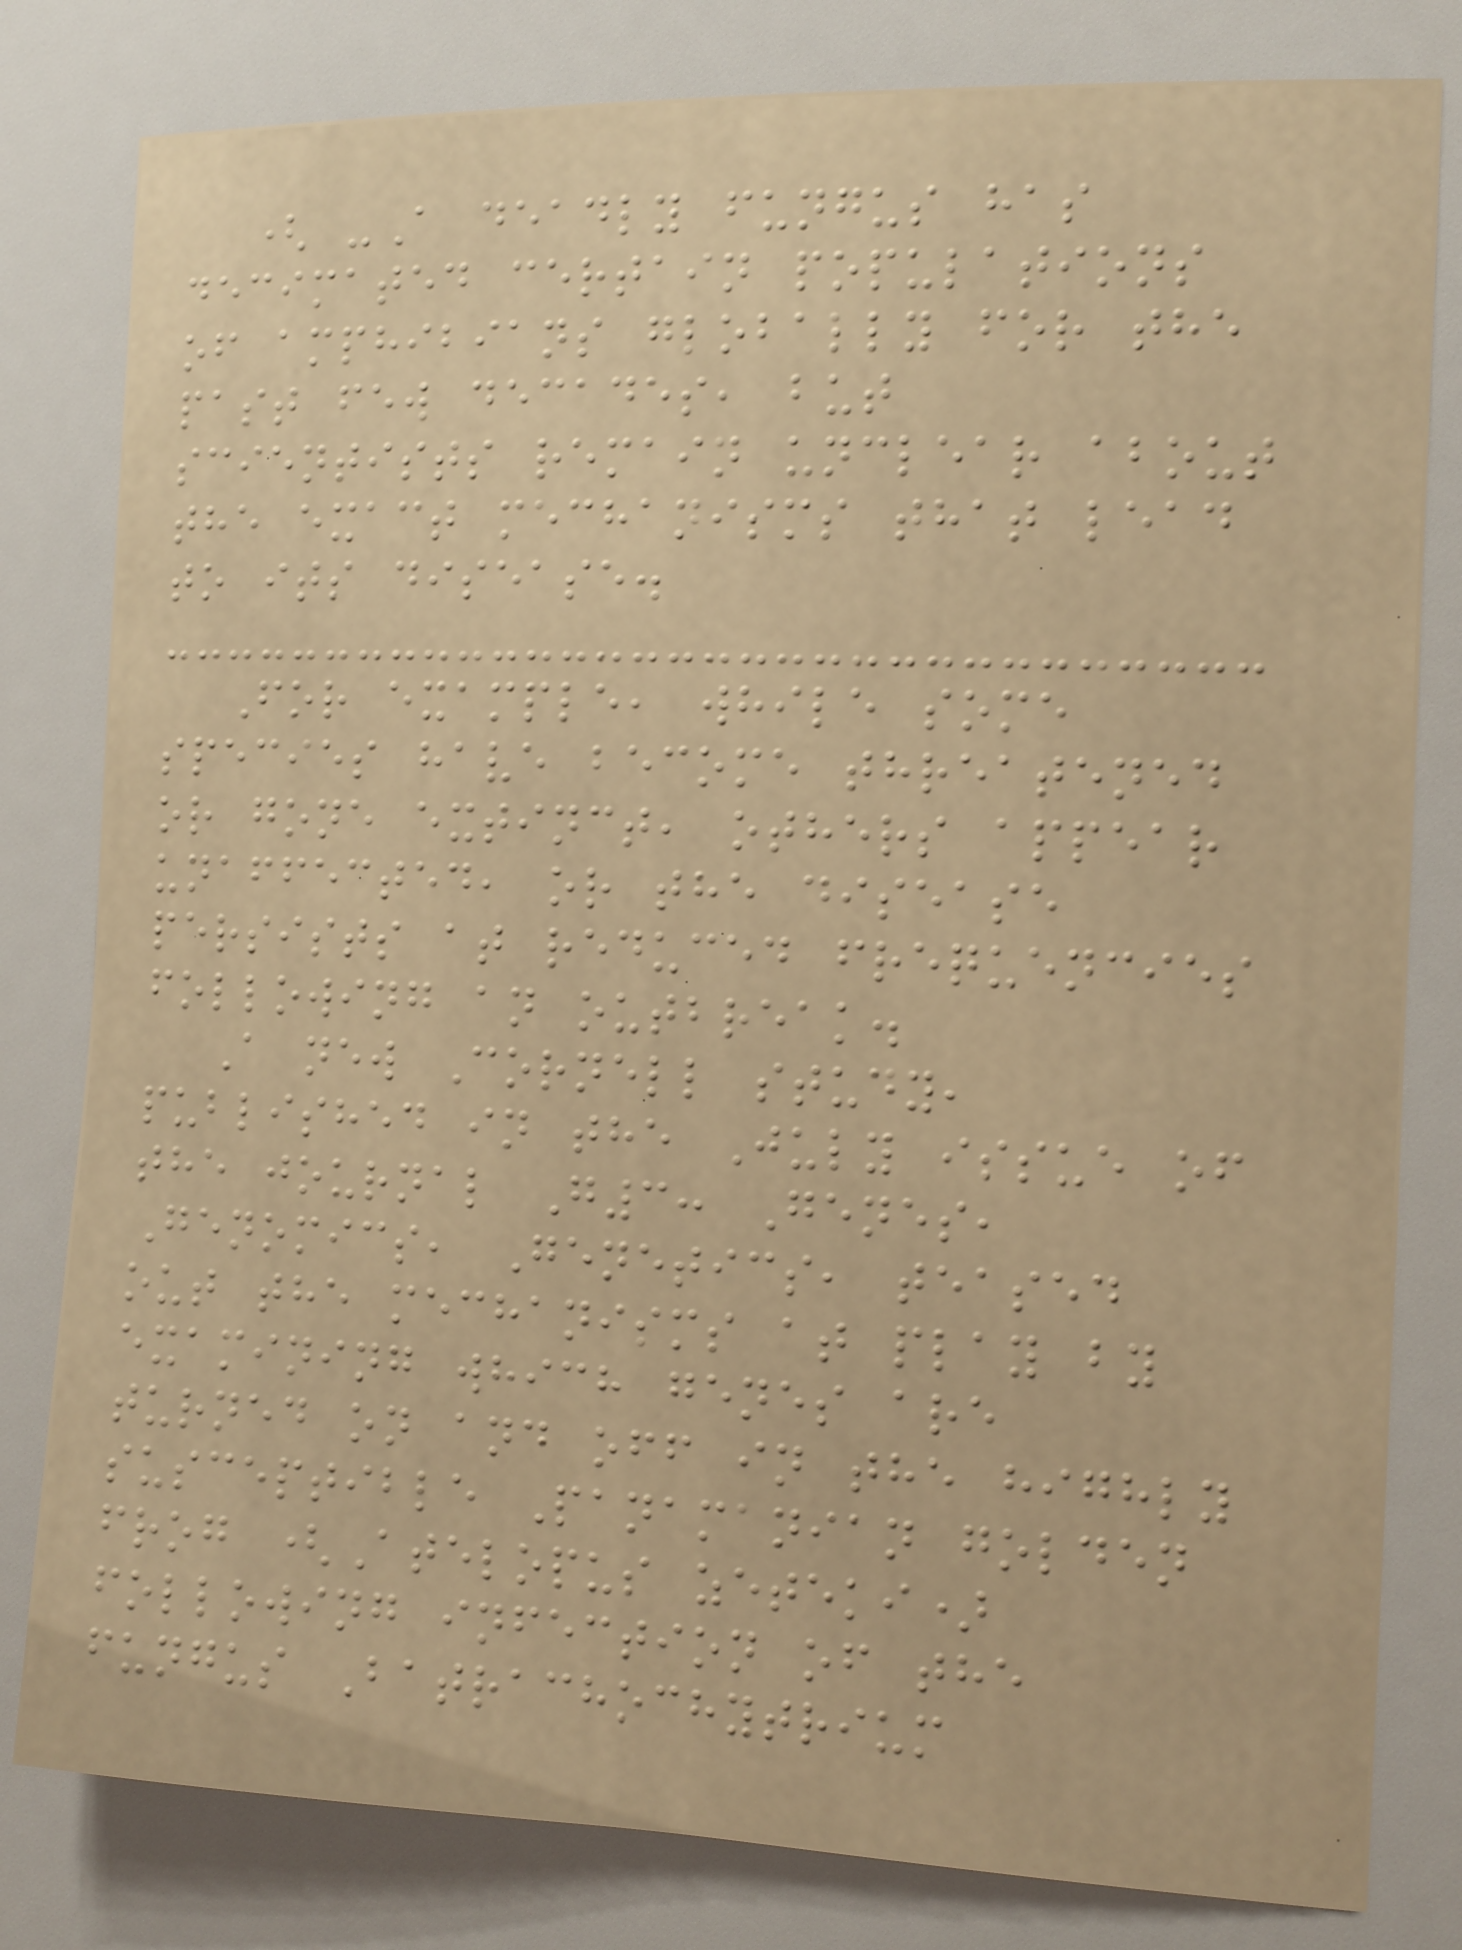( -A deadly fungus has
decimated certain populations
of amphibians globally for the
past few decades, but
scientists remain unclear about
the exact mechanisms that lead
to its disease.
For example, while some
species have become threatened
or gone extinct, others appear
unaffected, or the disease
persists at reduced frequencies
following an outbreak.
A new Cornell study,
published in the July issue of
the journal G3: Genes,
Genomics, Genetics, teased
out the mechanisms at play by
examining which genes are
turned on and off in the highly
susceptible Panamanian golden
frog (Atelopus zeteki)
following infection of the
fungus Batrachochytrium
